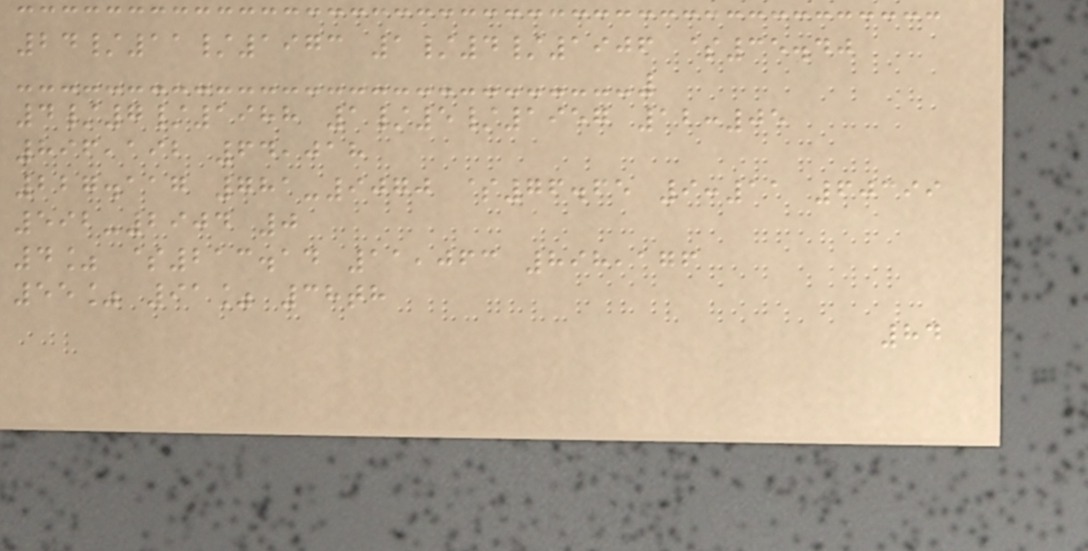24/11/1973 1/4/1906 $35.40
4/7/1988 1/5/1957 12:05
896,192 64,018
227.117 781-9070 $76.65 9:11 60399
592-2904 0
4% $213.14 11,063 898,176
55% 91% 38th
84
